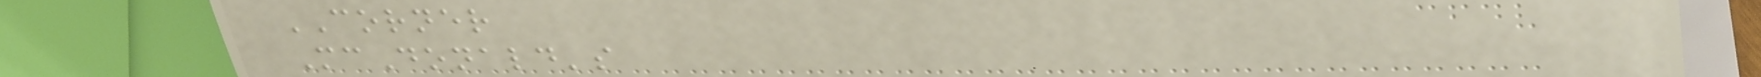CORNER
McDonald's
